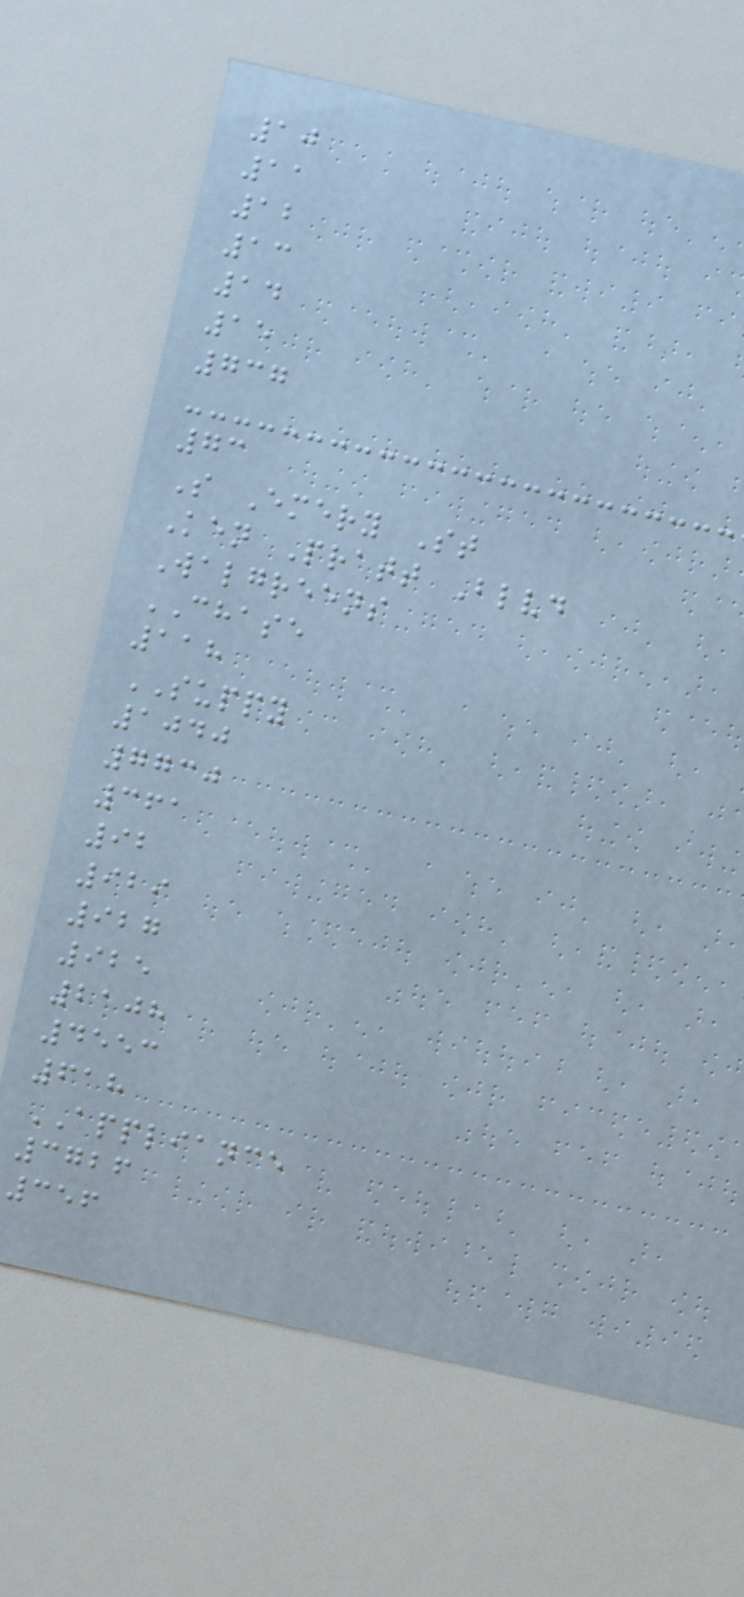10
11
12
13
14
15
737
73
S Emery St
Ken Pratt Blvd
Walgreens
CHASE
118
SUPPY
1040
7730
361
92
929
927
925
2108
4553
618
APPLIANCE
3726
356
